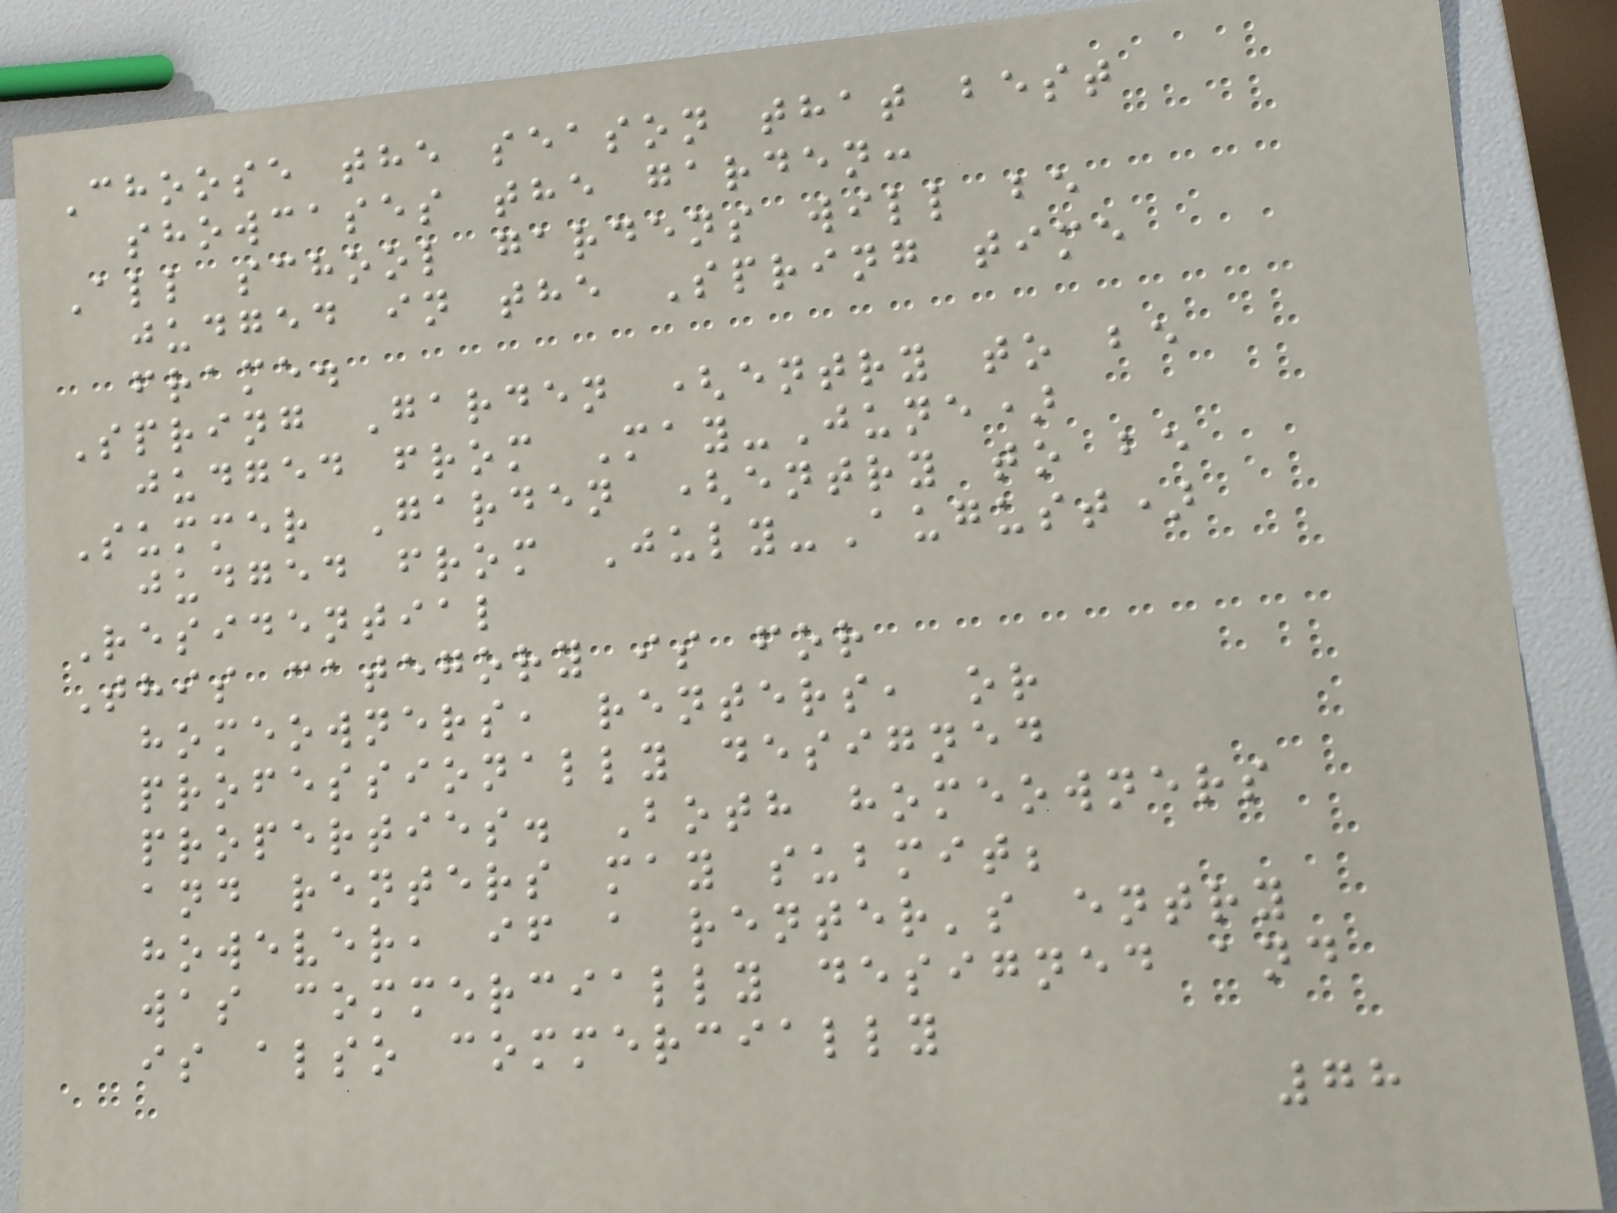Choose the season that best
showcases the garden:
All school gardens will be
judged in the Spring time
frame.
Spring Garden (entry to be
judged from May-June)
Summer Garden (entry to be
judged from July-August)
Residential
This category is for
homeowners, renters, or
professionally designed
properties. Both homeowners
and renters may submit;
however, if a renter's entry
was commercially designed and
is also commercially
78
